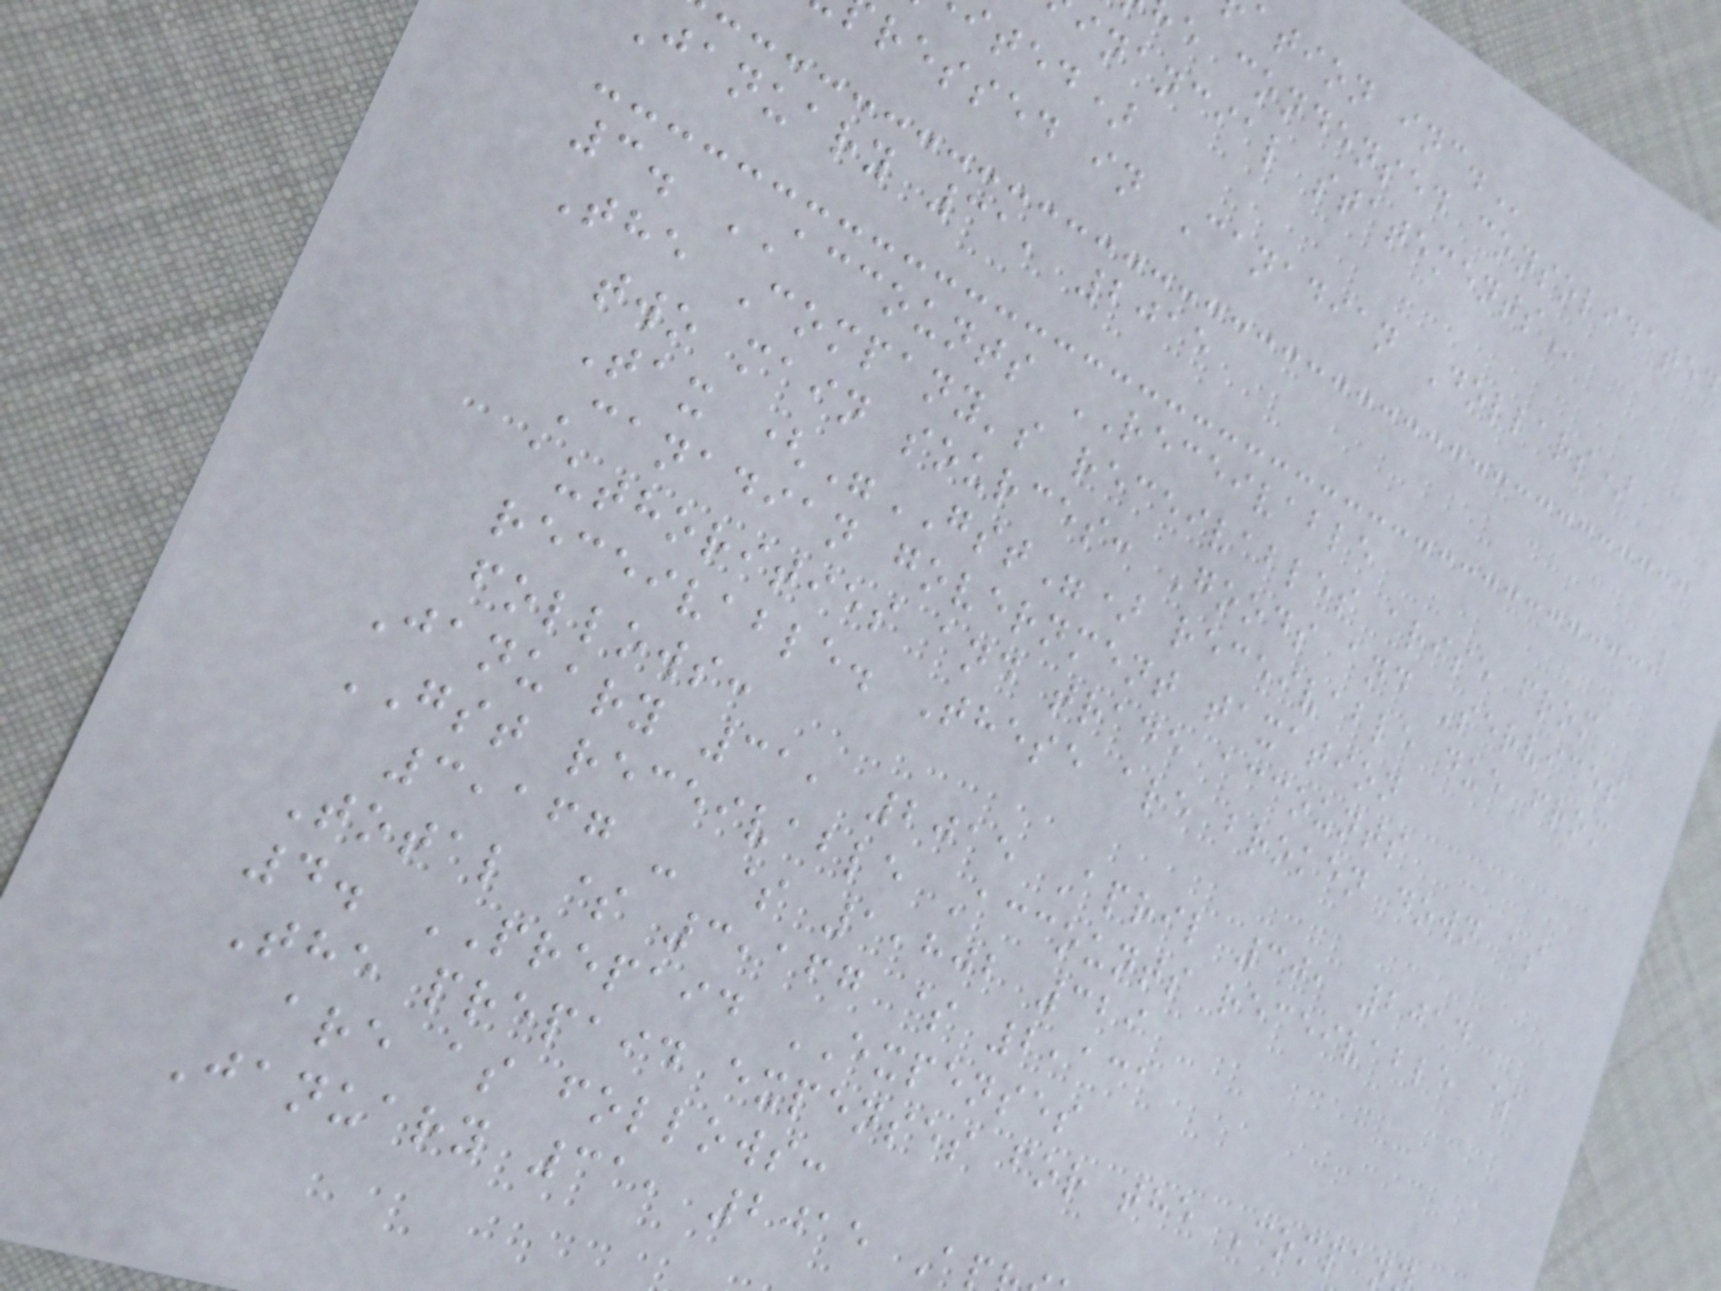e condensed consolidated
inancial
ited)
ressed in Canadian Dollars)
january 31, 2015
3. ACCOUNTS RECEIVABLE
The Company's receivables arise from
two main sources: Goods and Services
Tax ("GST") receivable due from
Canadian government taxation
authorities and trade accounts
receivable. These are broken down as
follows:
January 31, 2015 April 30, 2014
GST receivable Accounts receivable $
3,167 - $ 1,802 329
Total $ 3,167 $ 2,131
4. PREPAID EXPENSES
The prepaid expenses for the Compan
are as follows:
January 31, 2015 A
